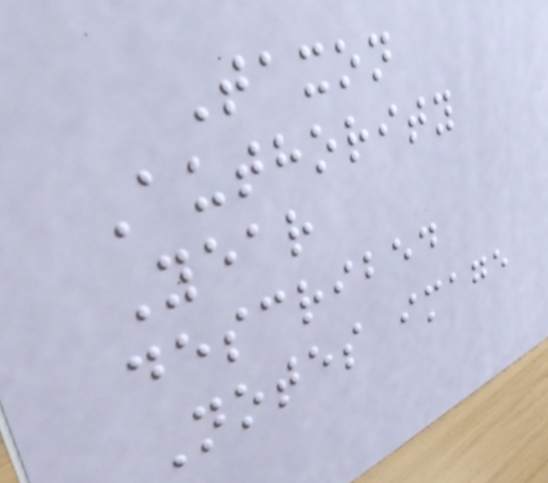Taxon
Authority
Year
described
Notes image
